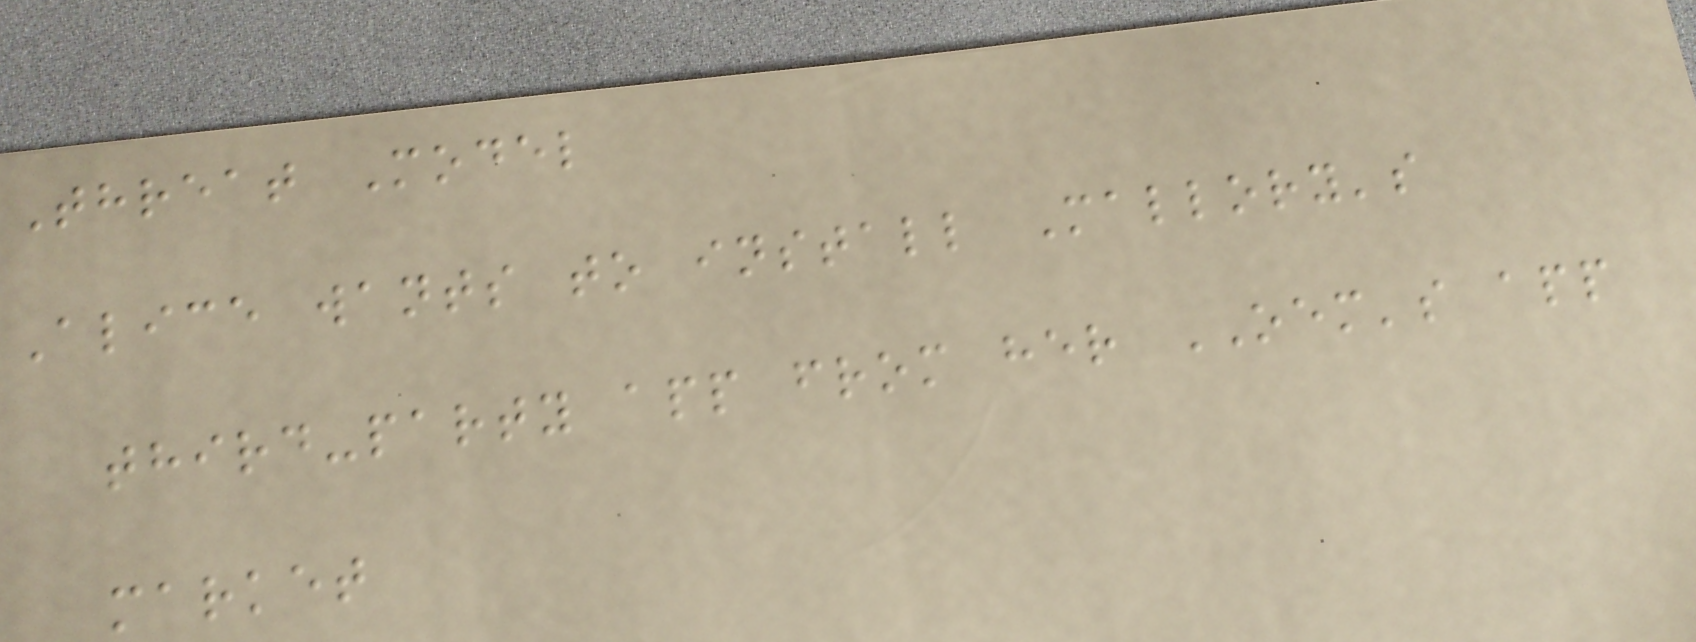Threat Model
Alice wants to install Mallory's
third-party app from her OEM's app
market
